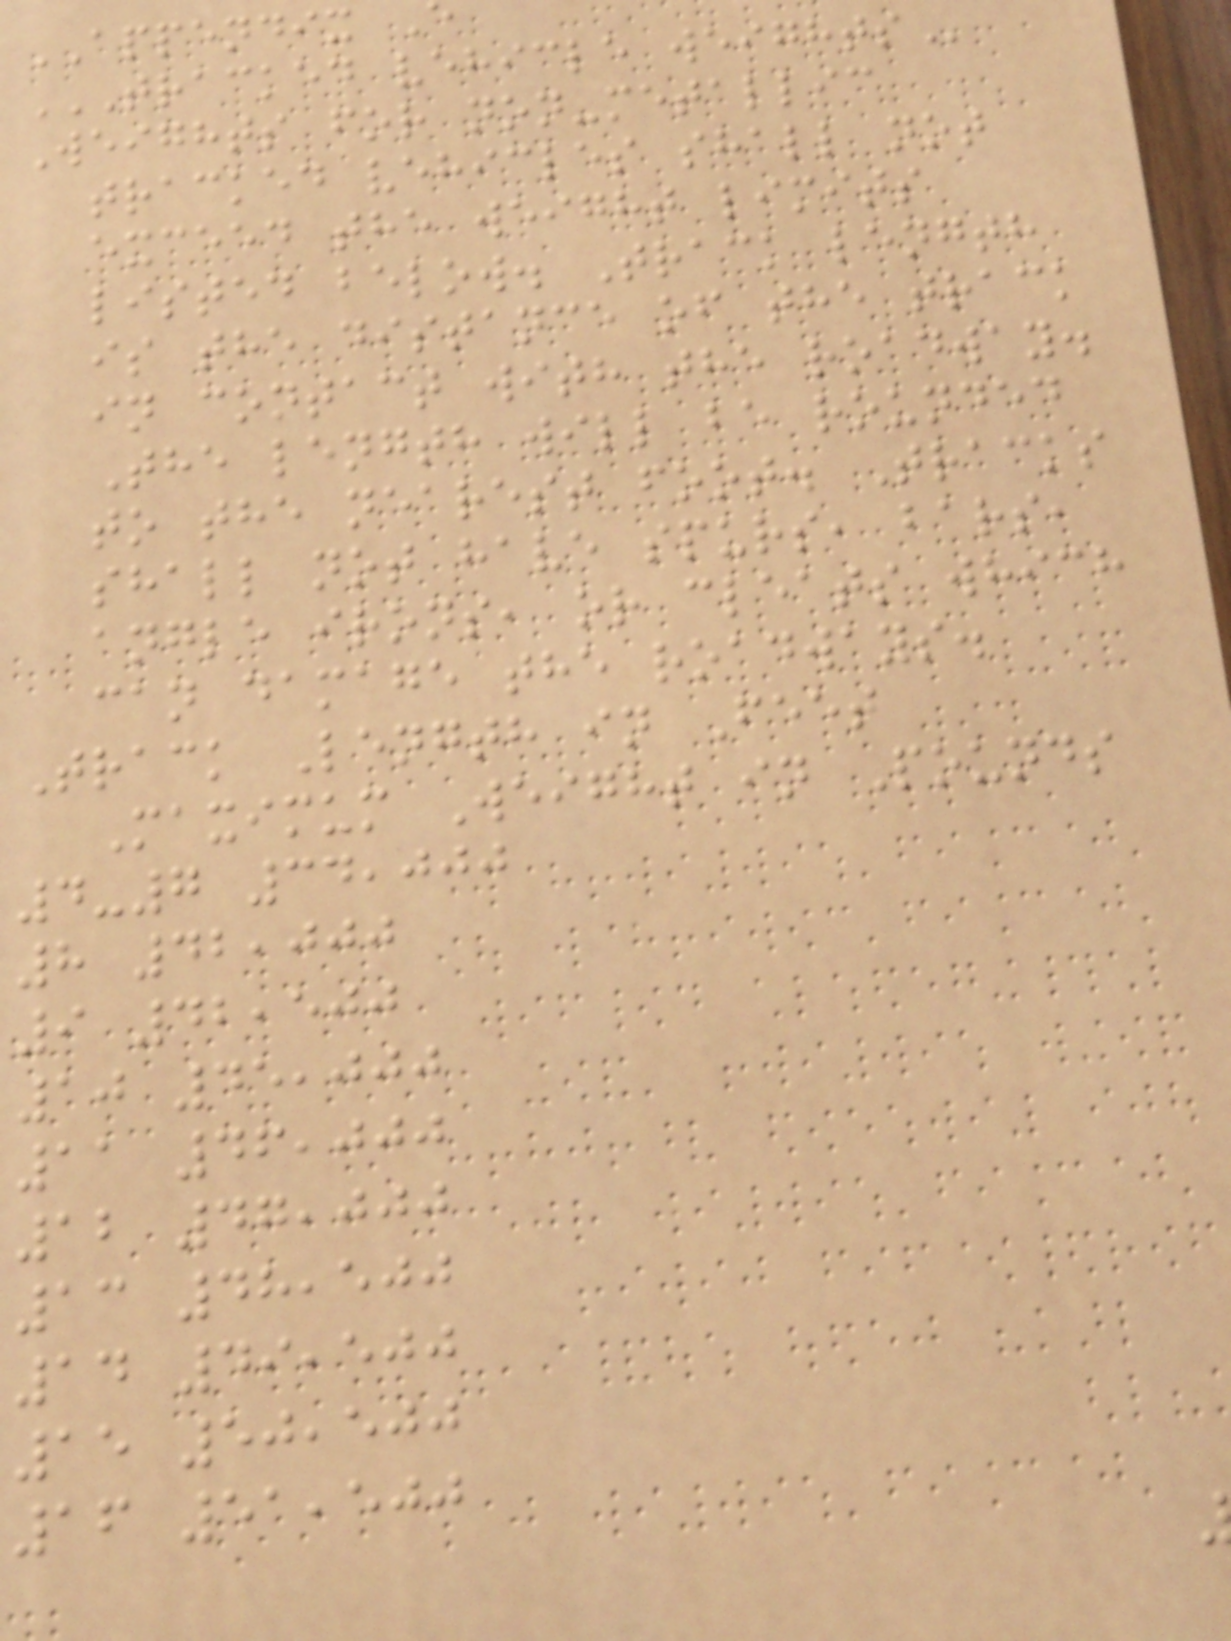APPENDIX
TRACKED VEHICLE WEIGHTS
Weights for non-metallic
tracked vehicles shall not
exceed the weight limits
listed below. Track length
is the distance of the track
in contact with the roadway.
The length will be rounded
to the nearest foot. Tracks
shall not have spurs, bars,
angle irons, or cleats which
can damage the roadways.
Track Length in Feet
Maximum Weight in Pounds
4-7 34,000
8 42,000
9 42,500
10 45,000
11 46,000
12 47,000
13 48,500
14 49,500
15 50,500
16 51,500
